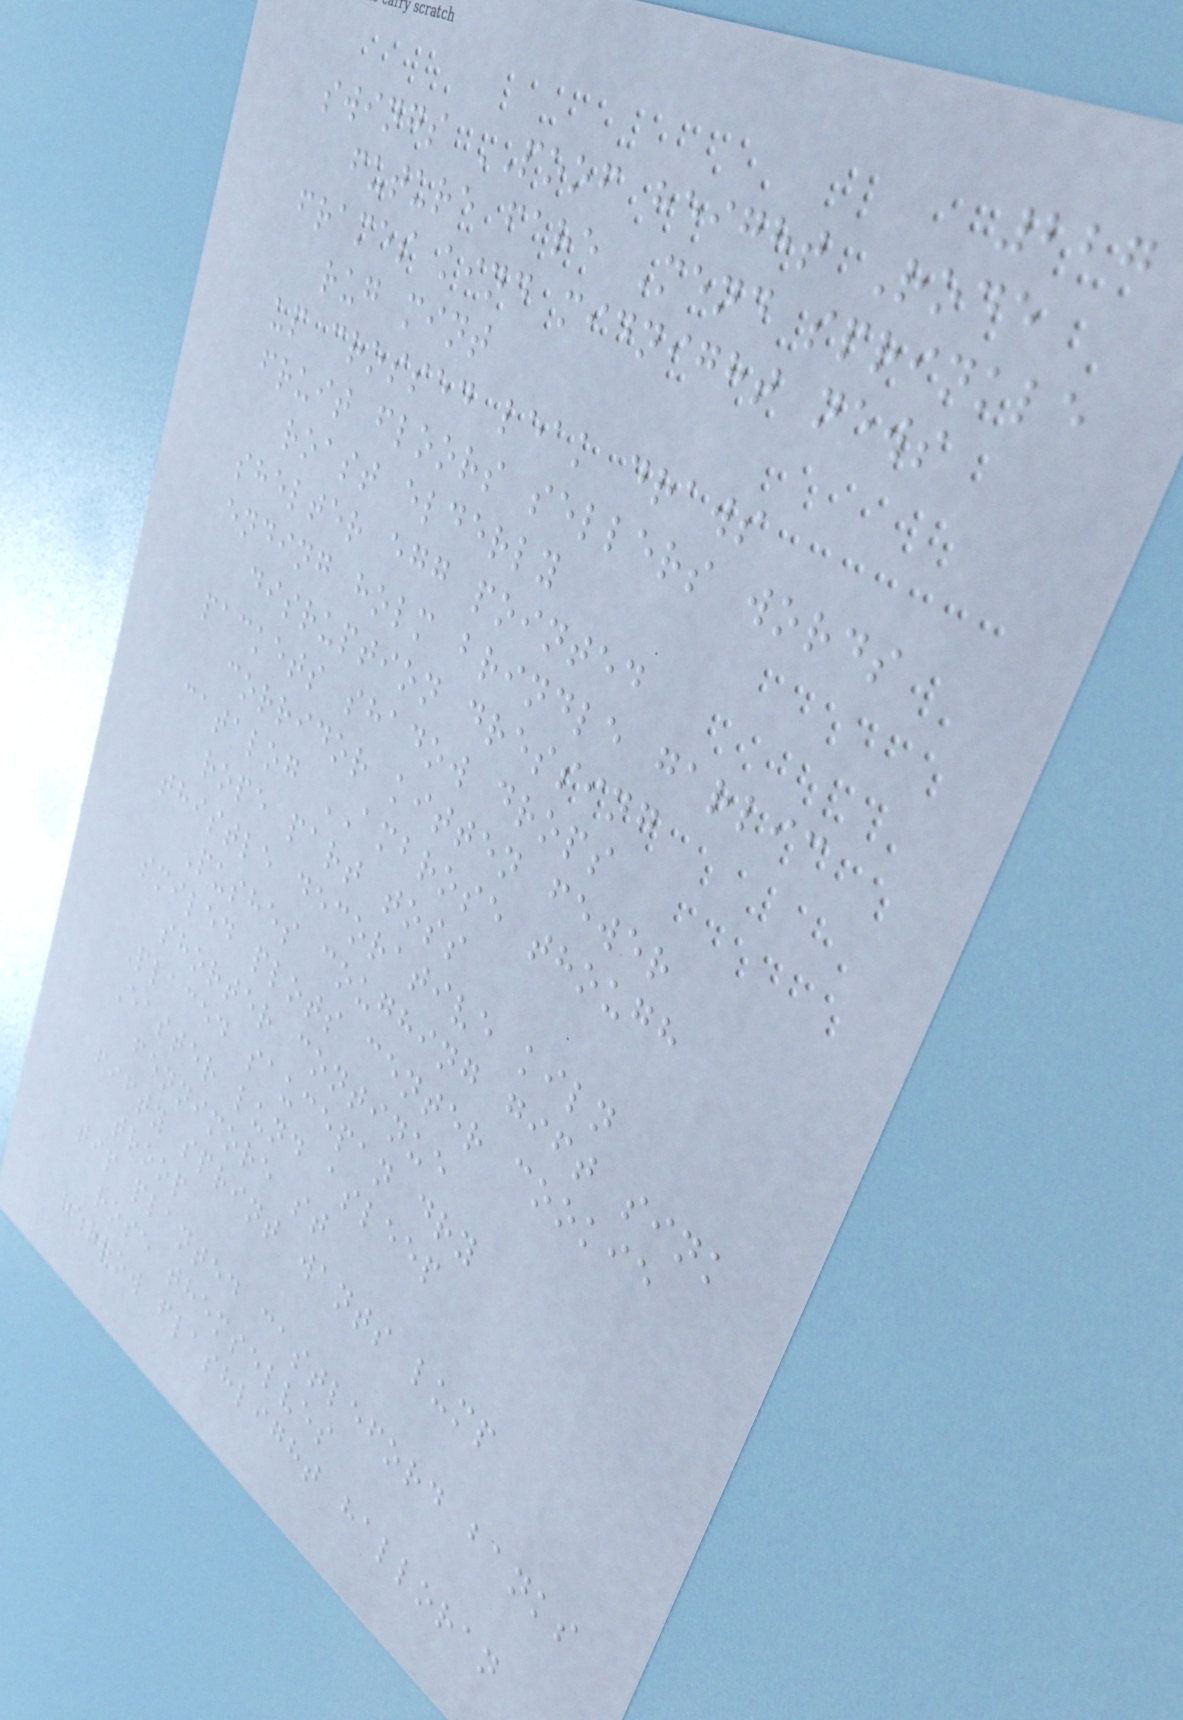227
swings POOF height Rode
future fare Mend sprinkle
frames kind midnight news
rug mint
up crossed leak draws
fruit floors sellers words
roast elderly
shelter egg pointed
ending holm brindle garlic
disruption dressing
packets shadow drops
corridor kitten fewer
catalog AMBROSE though
rope part toss
thistle decorative kiln
Pushes coughing gift sink
smiled plots center cookie
shorter continue
Placed saucepan dry
Easter lund asleep
fennimore st
fifty sprint wants lump
troop
tip planted castleford banks
rose themselves
harrow flashlight halloran
